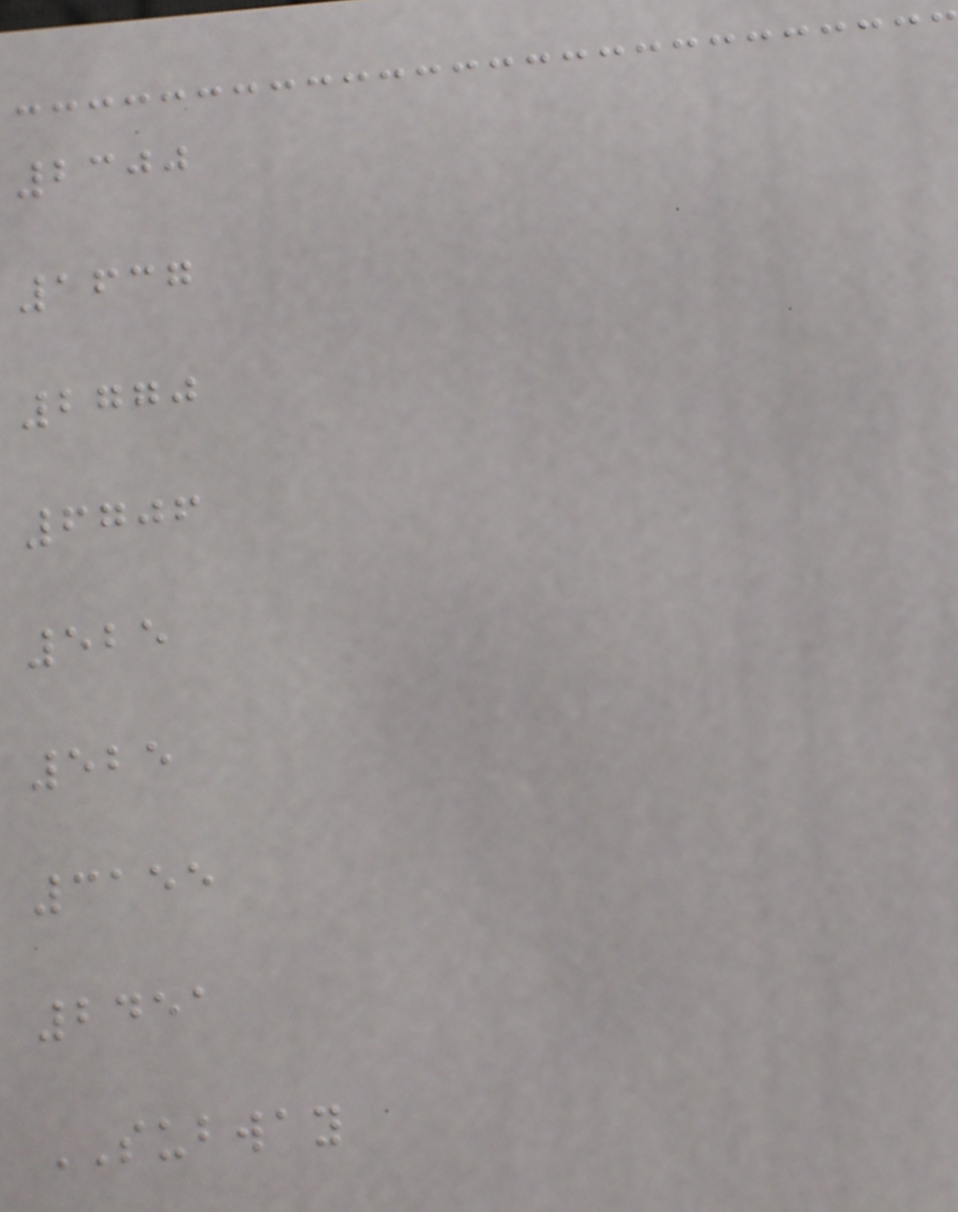2300
1637
2770
6706
525
525
3155
2451
SUBWAY
